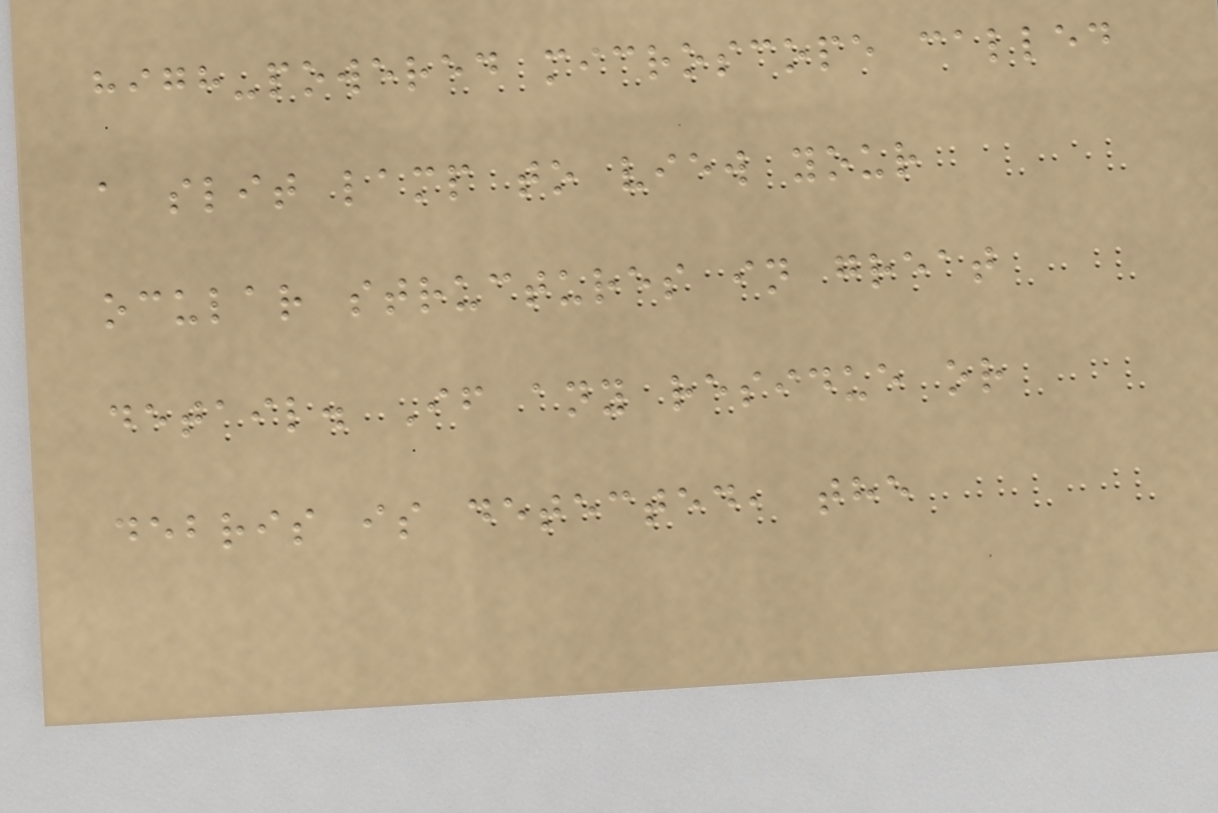high-powered microscope called
a slit lamp to view your
ocular structures in great
detail. If any residue or
debris is detected, the
